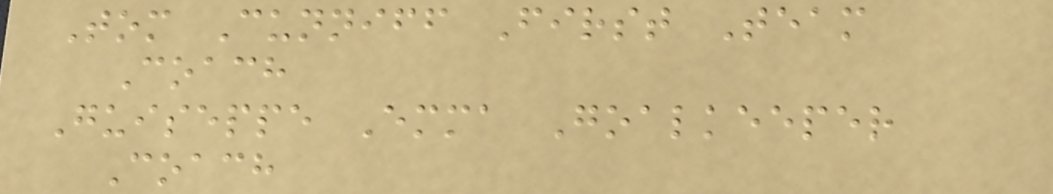Tom Cunniff First Team
Coach
Guiseppe Emma Goalkeeper
Coach
